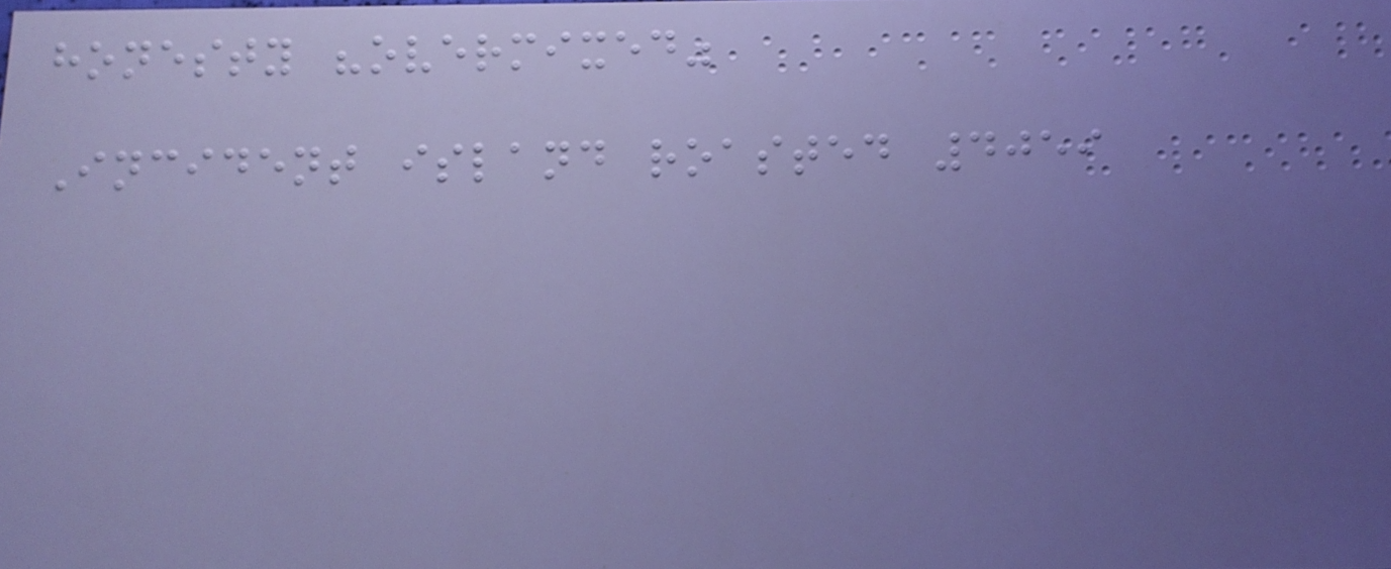honesty "overmixed"
Incident island roasted 4059
